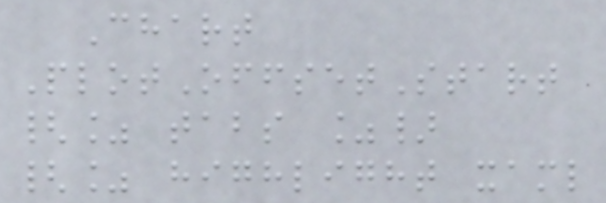Chart
PlotOffsetStart
{% tabs %}
{% highlight xaml
